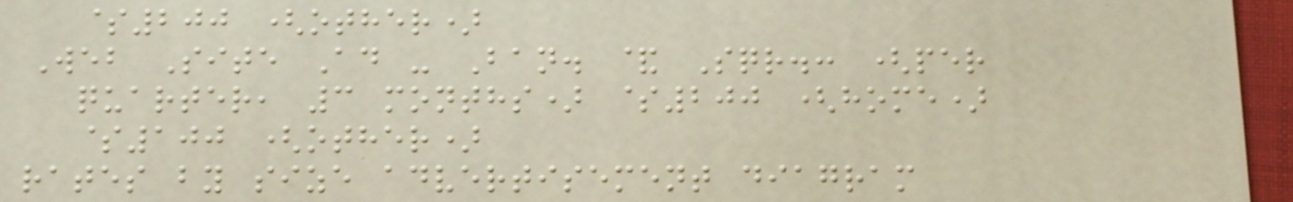$200 (other)
Web Site Ad - Ban. & Sqr.: (per
quarter, 3 months) $200 (home)
$100 (other)
rates by size advertisement diagram
